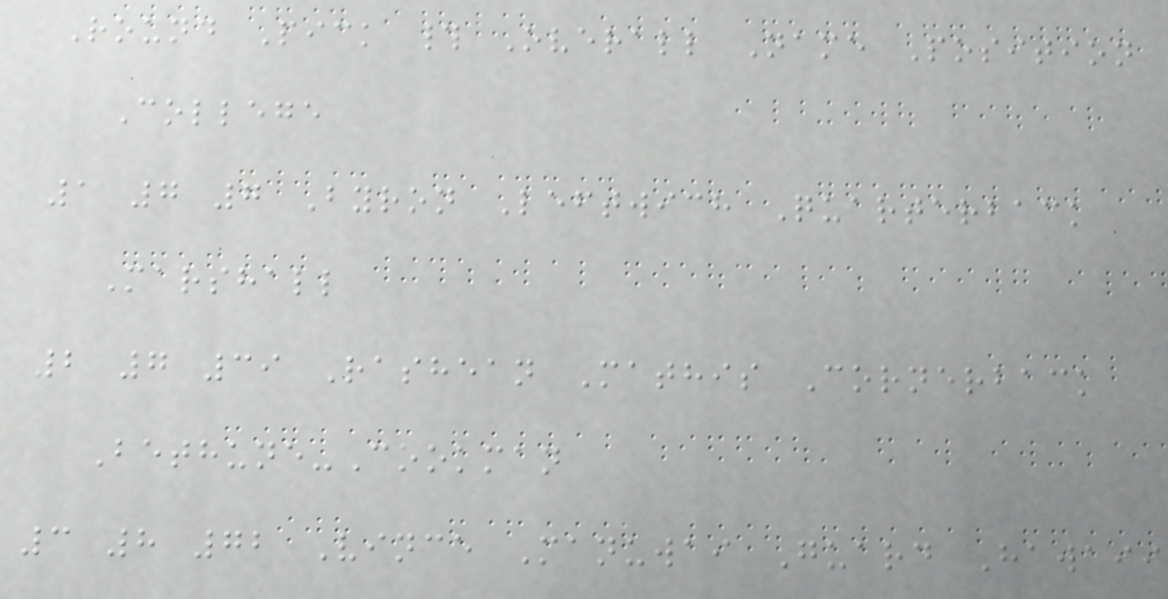Round Pick # Overall Name Position
College
1 7 7 Byron Leftwich Quarterback
Marshall
2 7 39 Rashean Mathis Cornerback
Bethune-Cookman
3 8 72 Vince Manuwai Guard Hawaii
